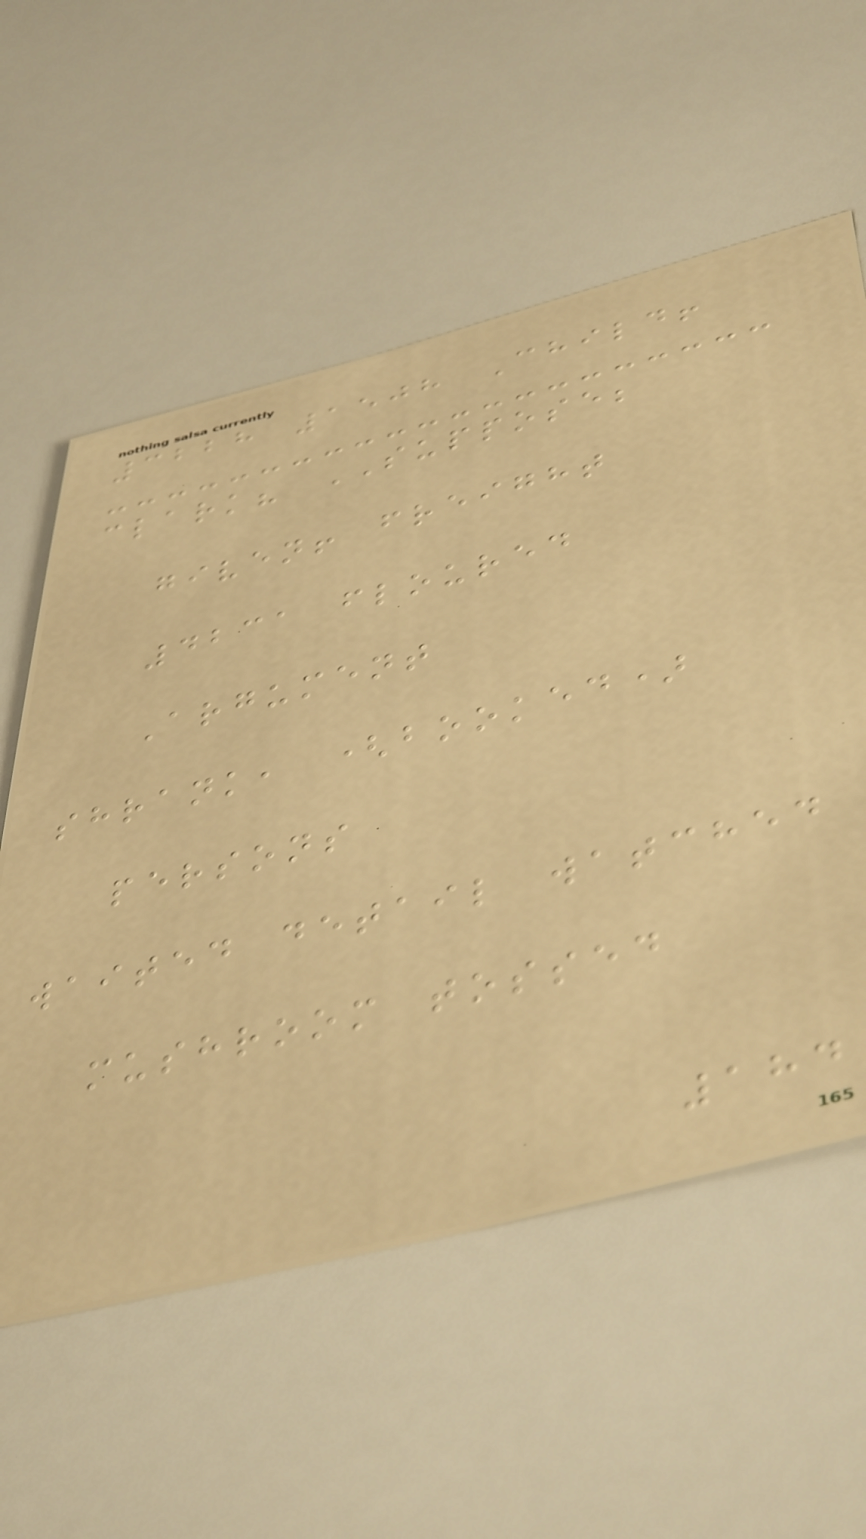3228 1508 Child!
clark? SUPPOSE;
given! freight
4231 floured
Argument
shrank, (booked)
persons
waited detail watched
mushroom tossed
184
